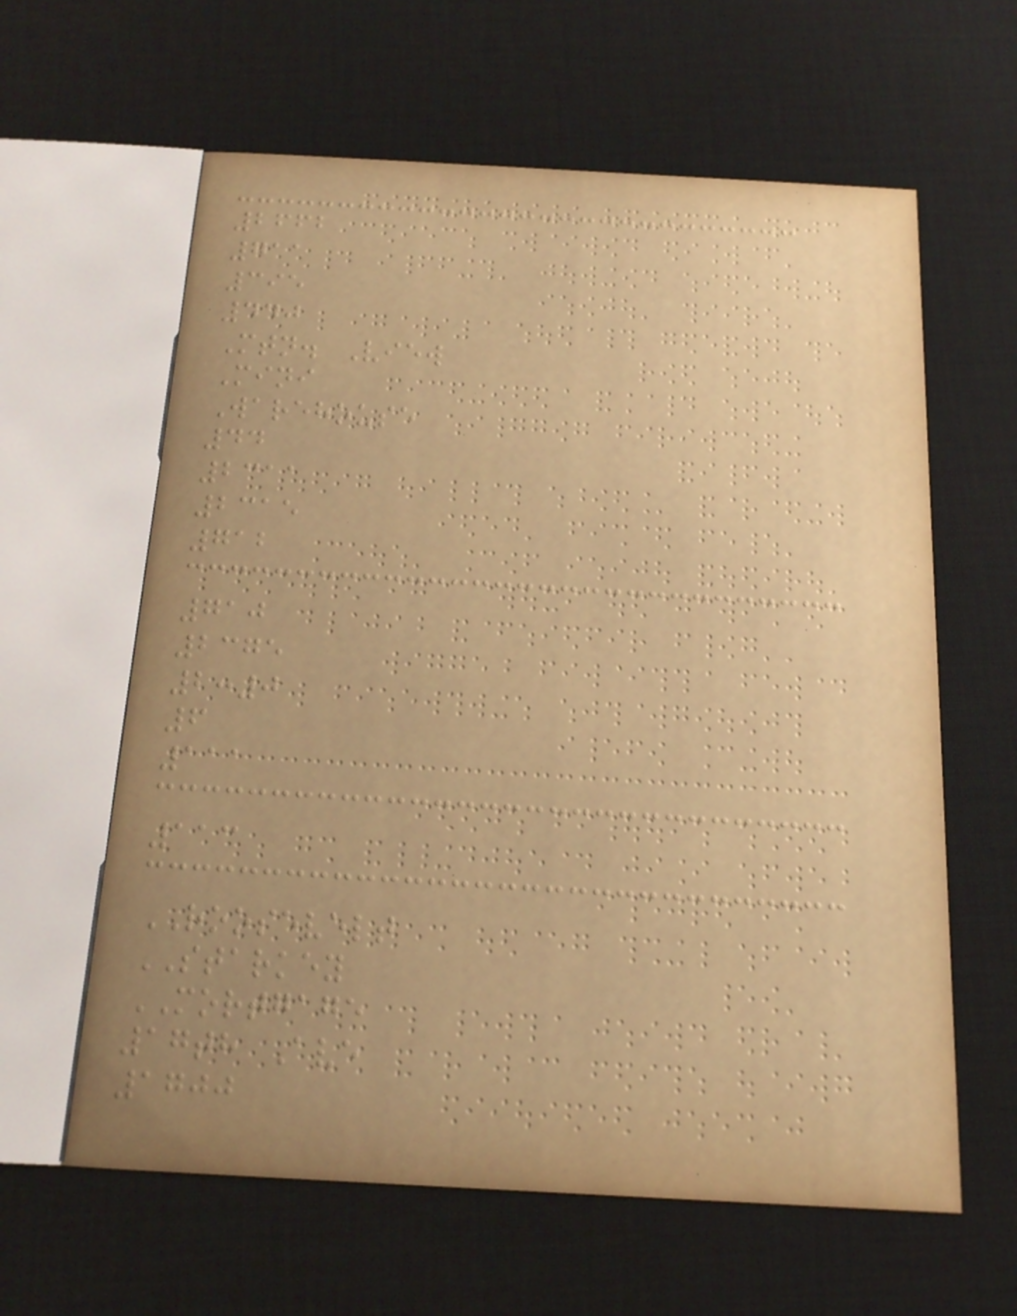2662
711
395
440
Mtn. View
Mini
Warehouse
44
2311
2315
712
710
2375
2:0
6
111
113
ROOSEVELT
STARKEY
MORTGAGE
17th Ave
1700
